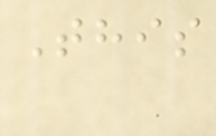This
